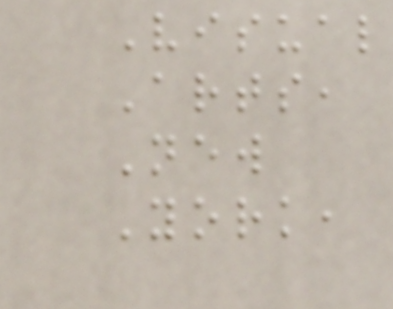Visual
Arts,
New
York,
